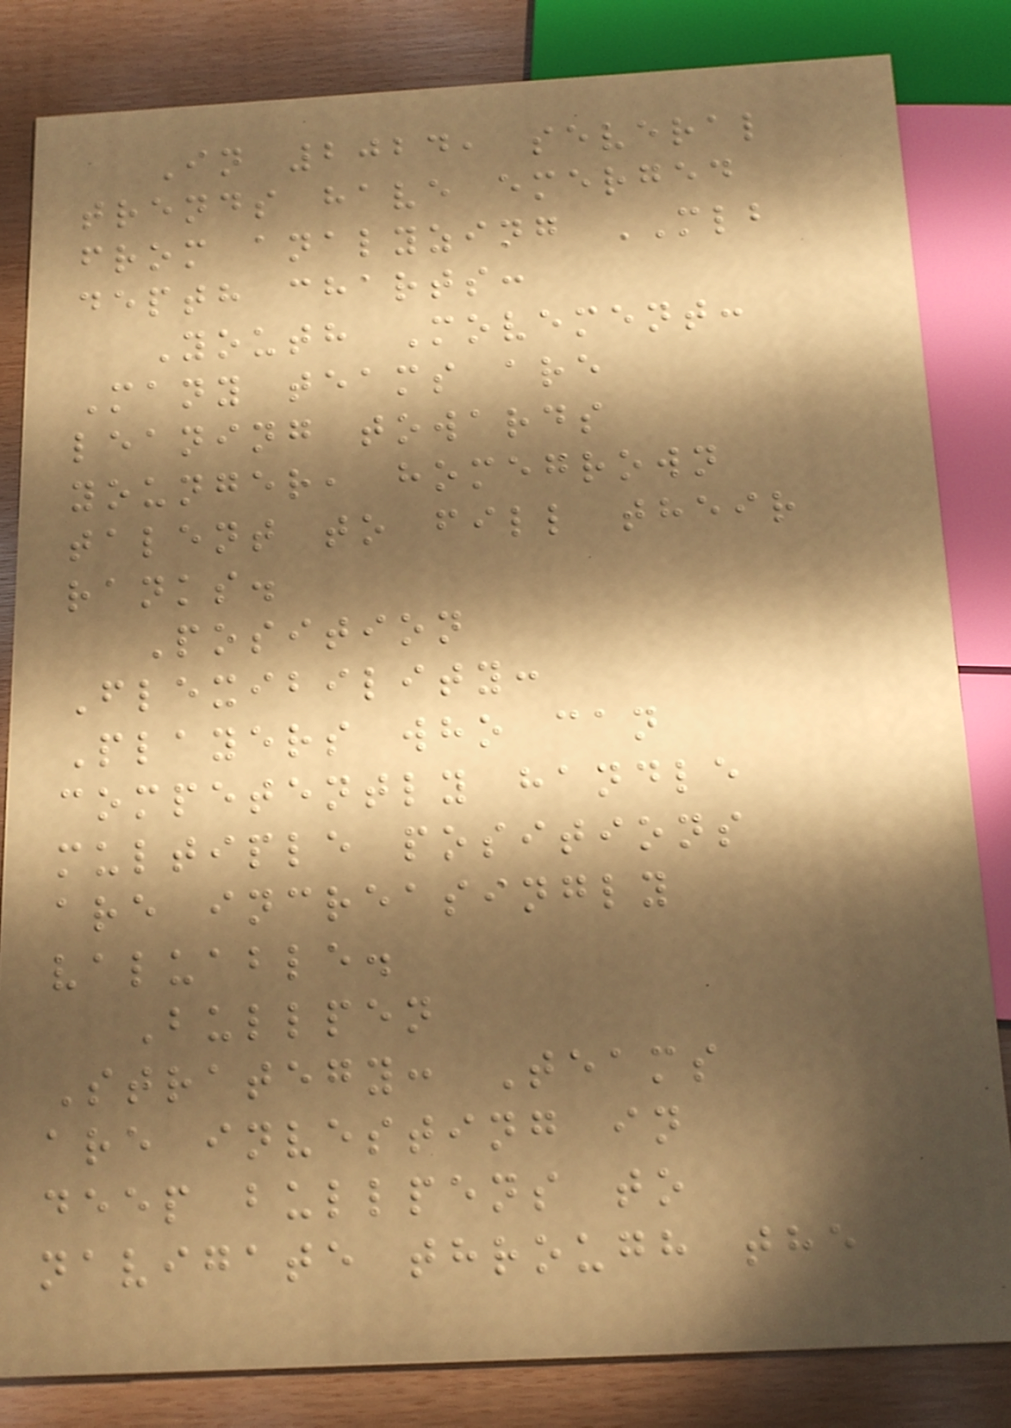In 2024, several
trends have emerged
from analyzing MLB
depth charts:
Youth Movement:
Many teams are
leaning towards
younger, homegrown
talent to fill their
ranks.
Position
Flexibility:
Players who can
competently handle
multiple positions
are increasingly
valuable.
Bullpen
Strategy: Teams
are investing in
deep bullpens to
navigate through the
